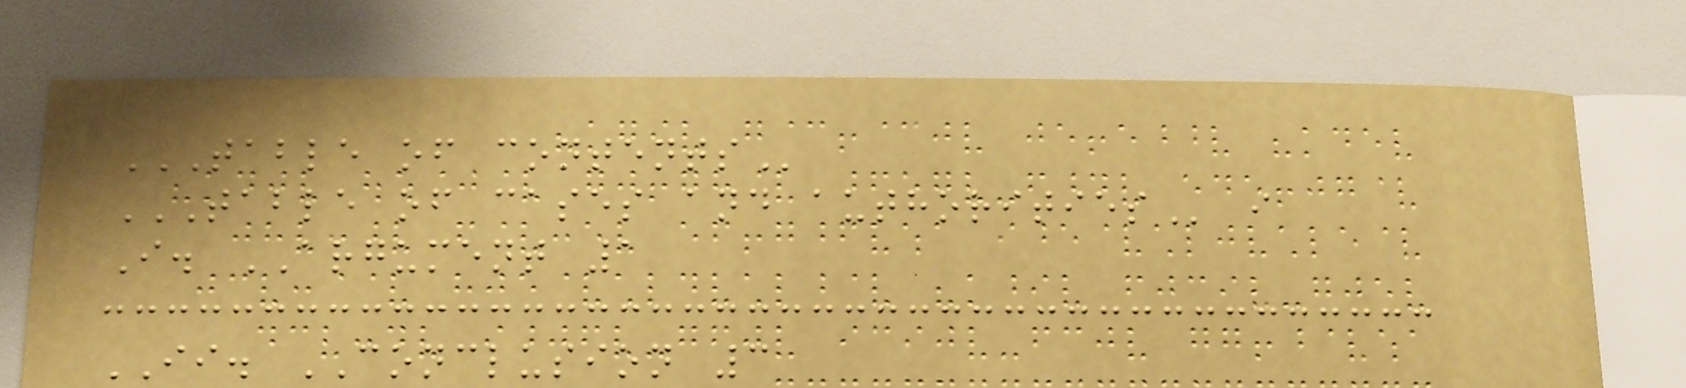TABLE OF CONTENTS
TABLE OF CASES AND AUTHORITIES i
I. ARGUMENT 1
II. CONCLUSION 3
